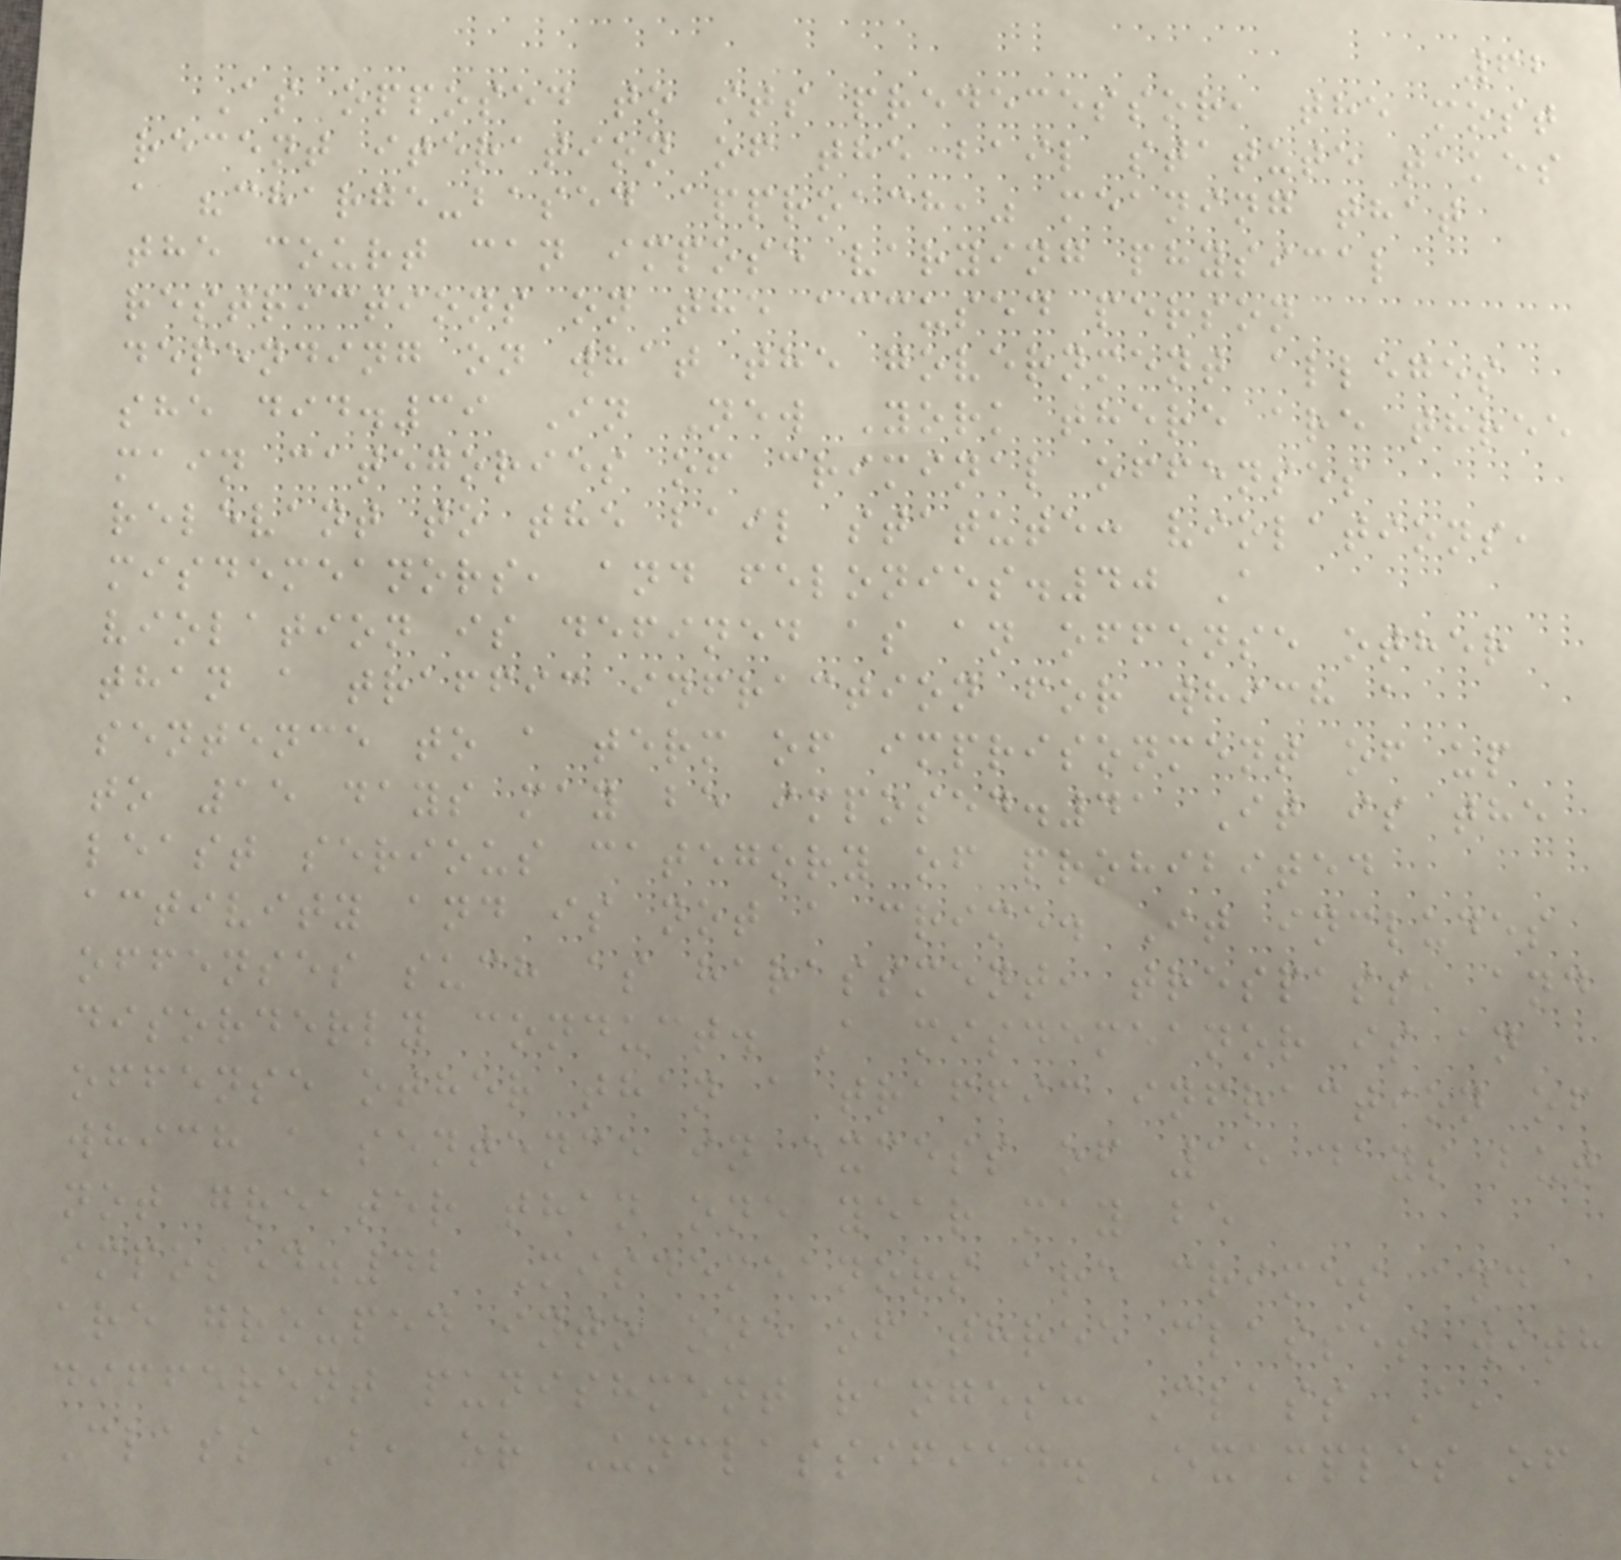62
As opposed to its predecessor, the most
recent iteration of the bail statute takes
a "charge-based approach," meaning that
the court can impose varying physical
restrictions on the accused person
depending on what the government alleges
she did.39 In New York there are three
main categories of criminal offenses
relevant to the bail statute: violations,
misdemeanors, and felonies.40 A
violation is defined as an offense other
than a traffic infraction for which a
sentence to a term of imprisonment of up
to 15 days may be imposed.41 It is the
least serious category of prohibited
activity and is not a crime. It includes
offenses such as harassment, trespass, and
disorderly conduct. A misdemeanor is an
offense other than a traffic infraction of
which a sentence in excess of 15 days but
not greater than one year may be
imposed.42 Misdemeanors are crimes and
are grouped into one of three classes with
different punishment ranges: Class A,
Class B, or Unclassified. Examples of
